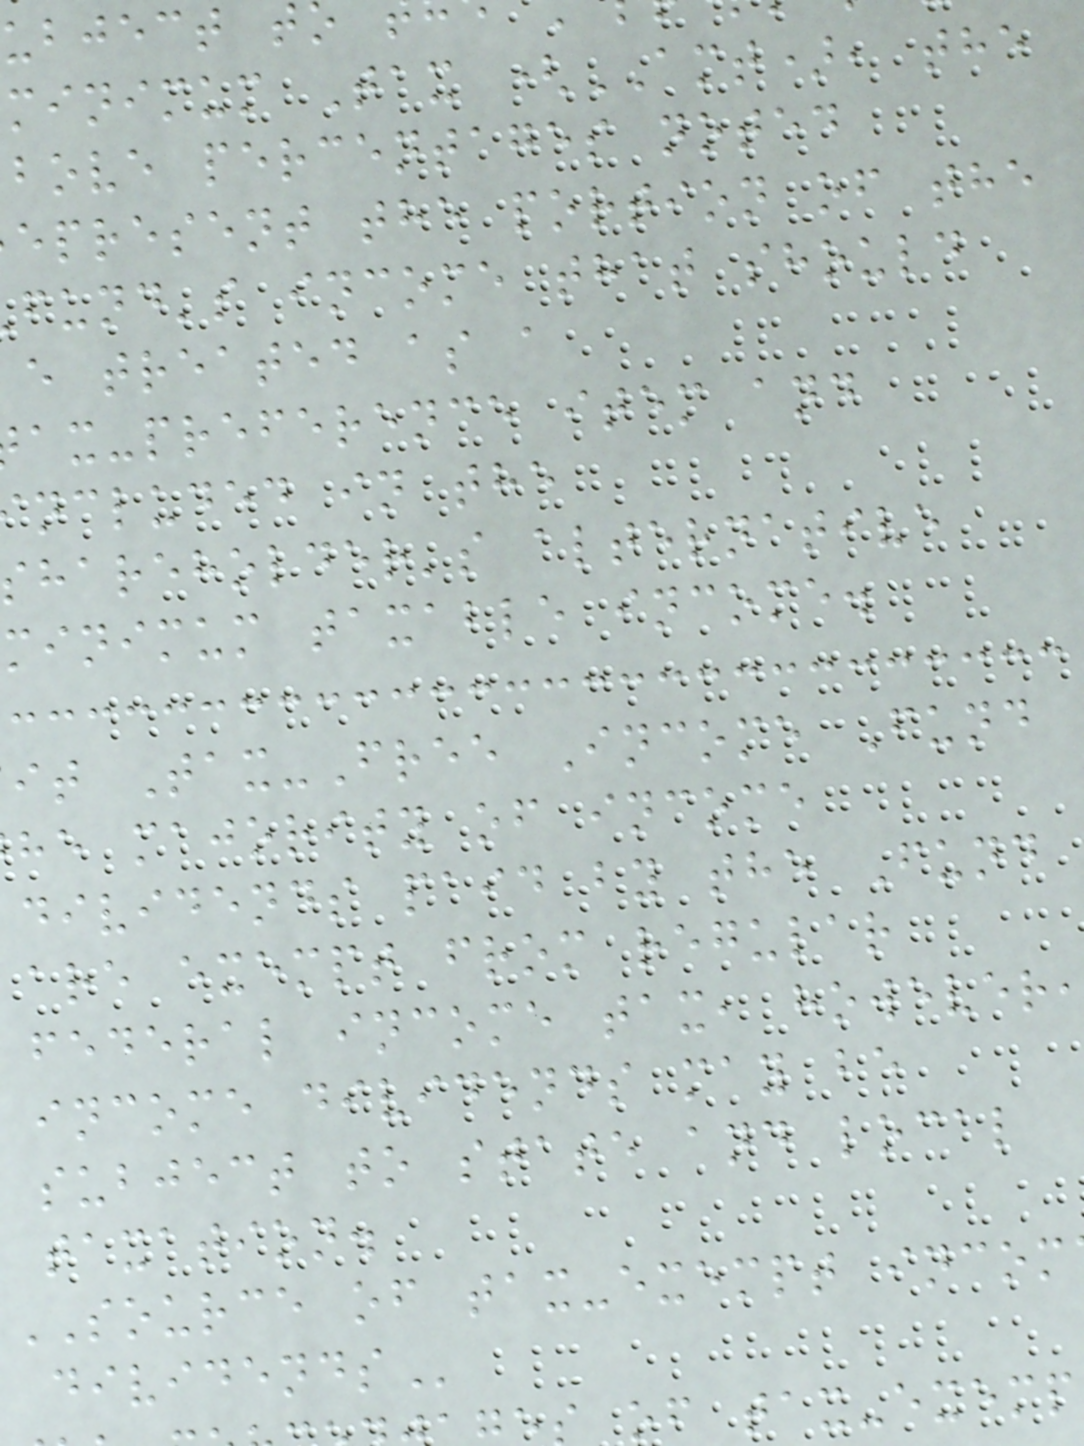ubject t
minimum Tax (AMT), the
bove percentages noted
epresent the portion of the
fund's income that should
e treated as a
ax-preference item and
ncluded in the
hareholder's alternative
minimum taxable income.
it Tax-Free Income Fund
he majority of income
dividends paid by the Fund
are exempt from regular
federal income tax, however
income dividends may be
subject to state and local
taxation.
SOURCE of tax-exempt
of tax-exemp
